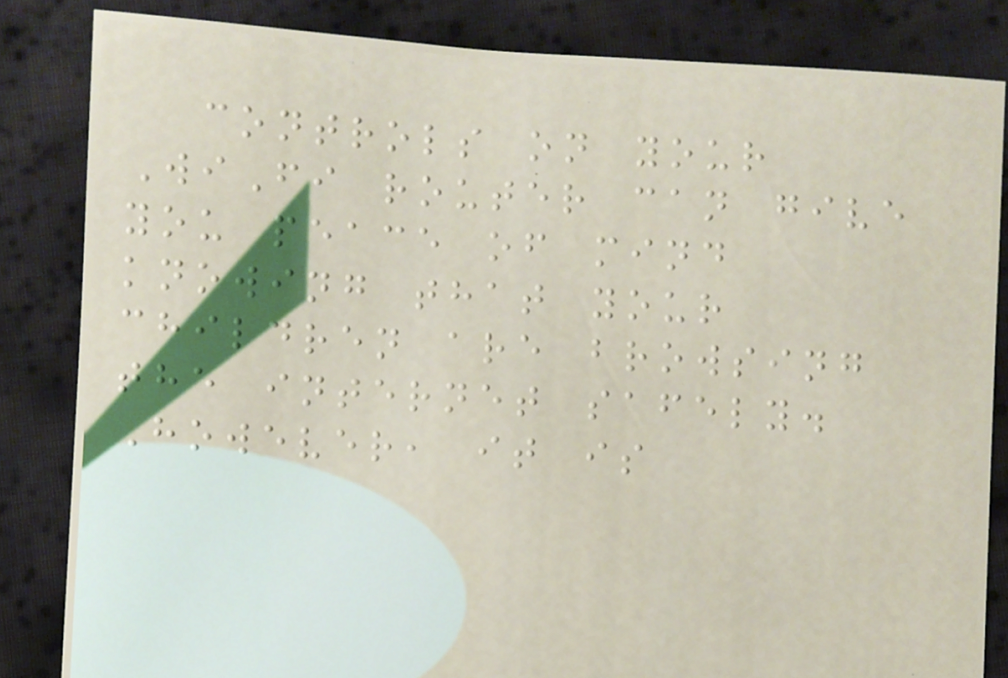controls on your
WiFi router can give
you peace of mind
knowing that your
children are browsing
the internet safely.
However, it is
